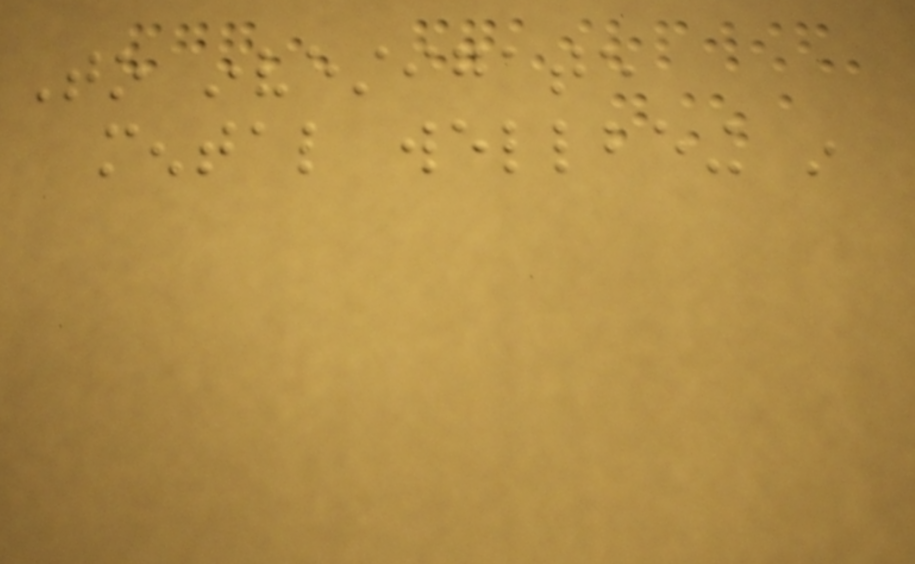To investigate
mental wellbeing in
